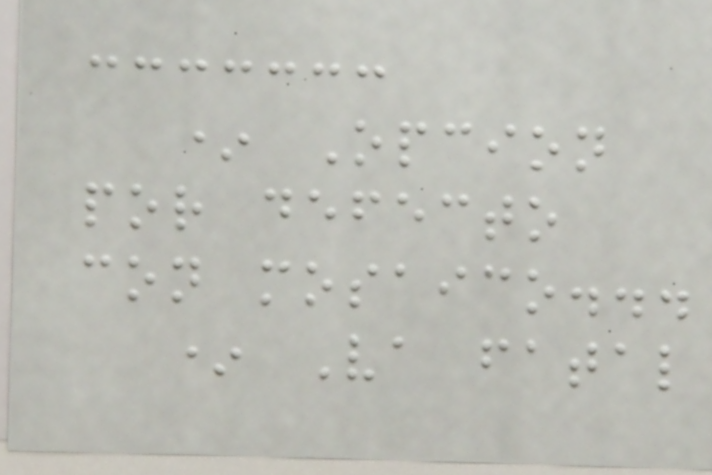* Opcion
por defecto
con mosaico...
* Va fatal
